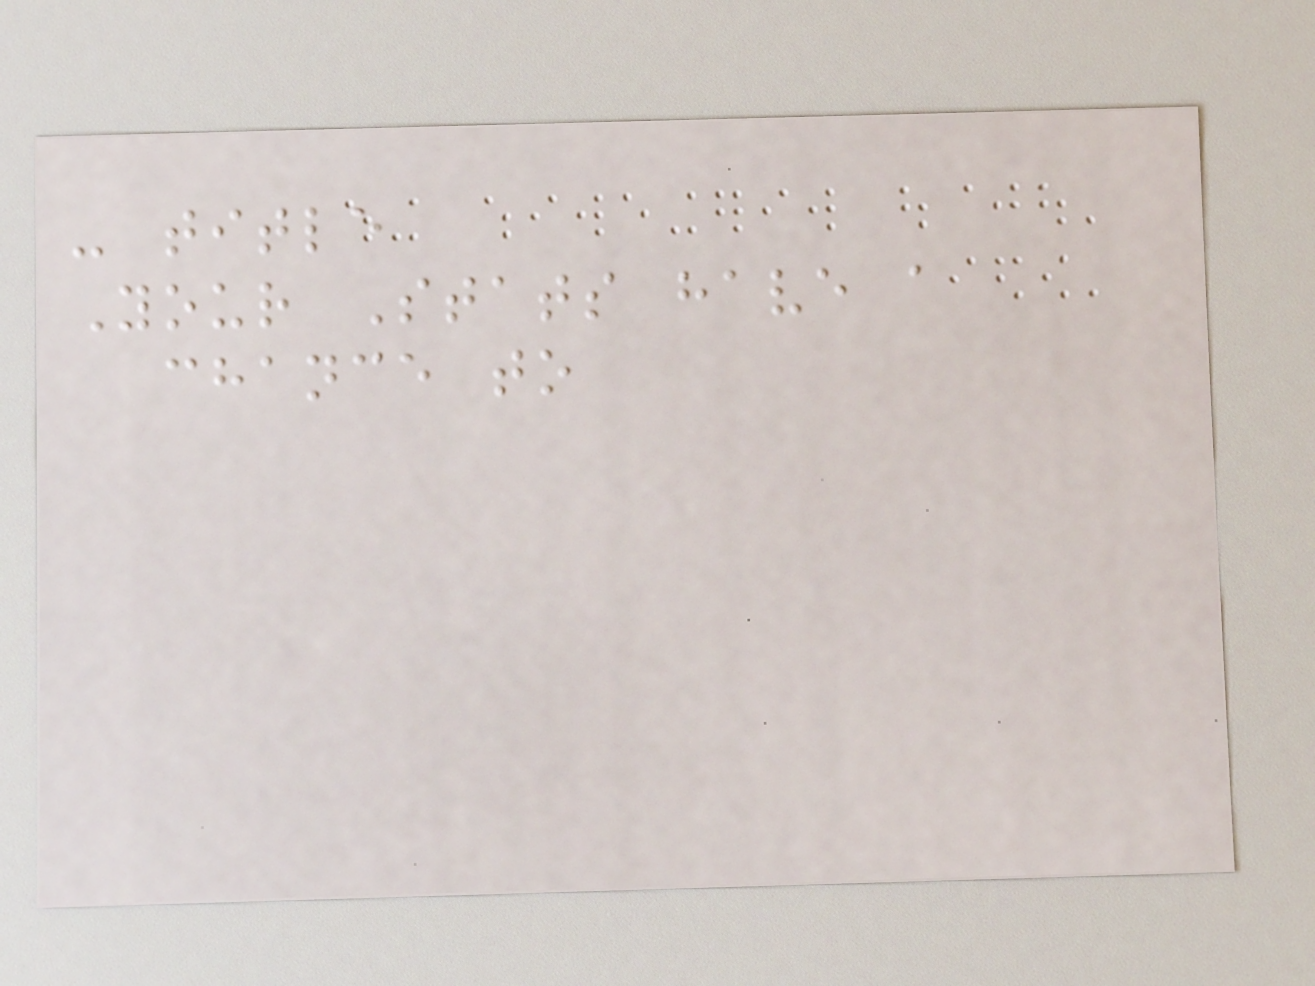- title
Your Stats have a
chance to
